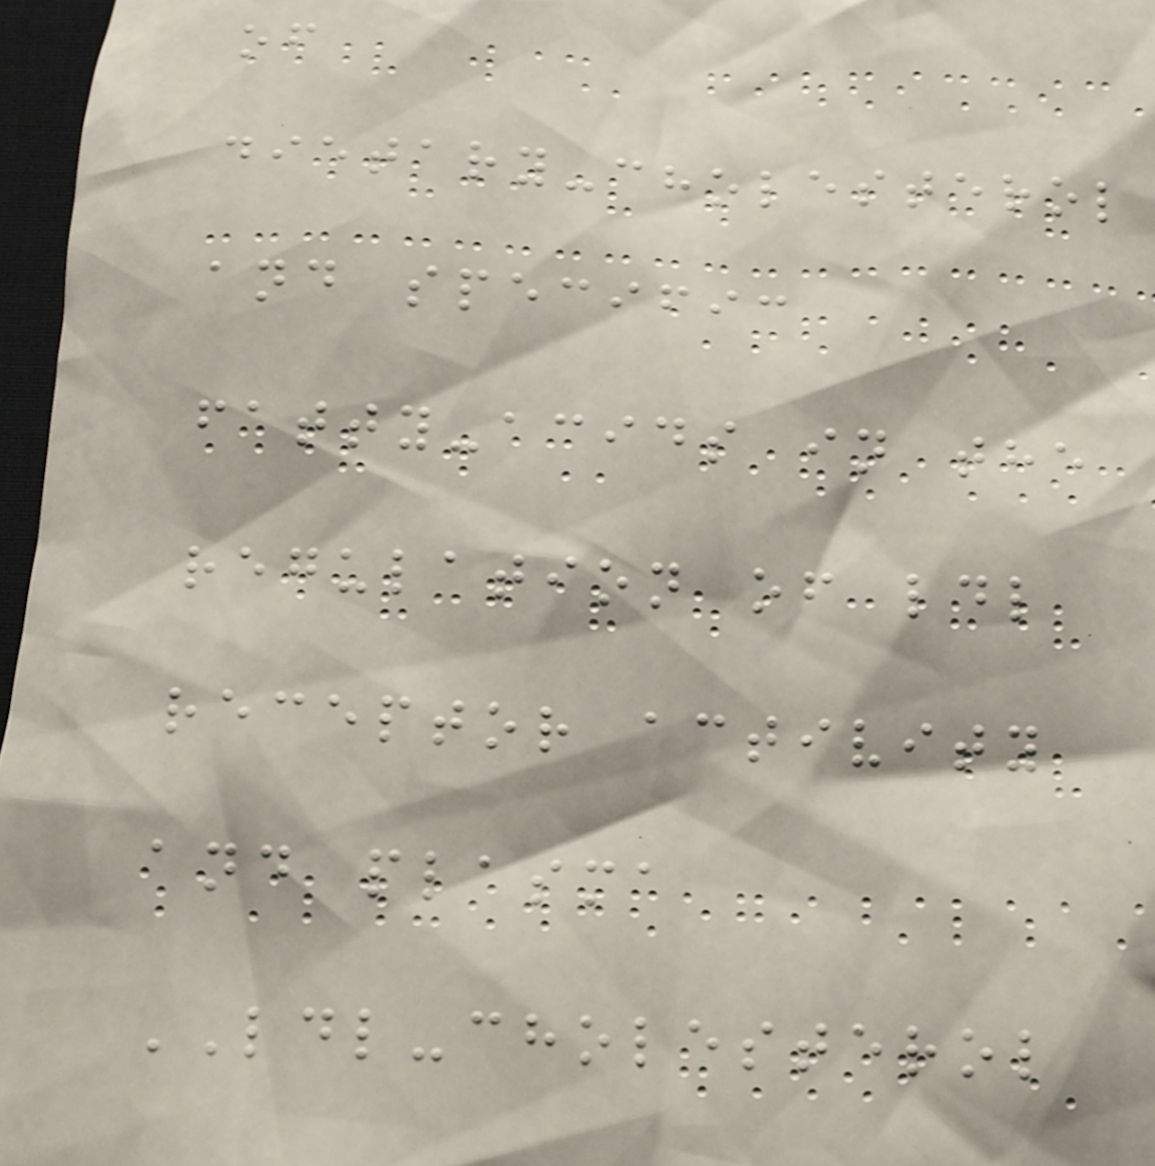of
dietary-cholesterol
and specific
fatty-acids in the
regulation of ldl
receptor activity
and plasma
LDL-cholesterol
